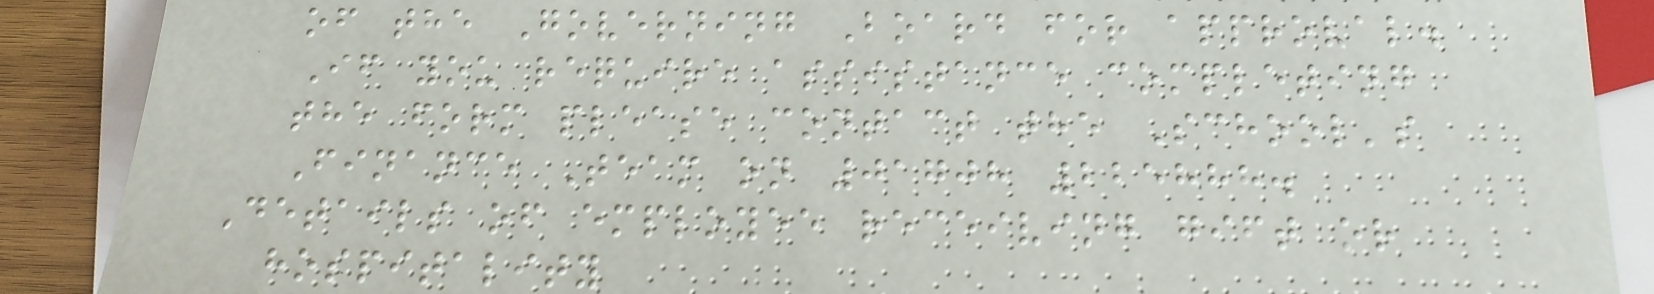of the Governing Board for approval.
If you require assistance completing
the form please contact the School's
Finance Team on 01708 225888.
Details of employee receiving gift or
hospitality
